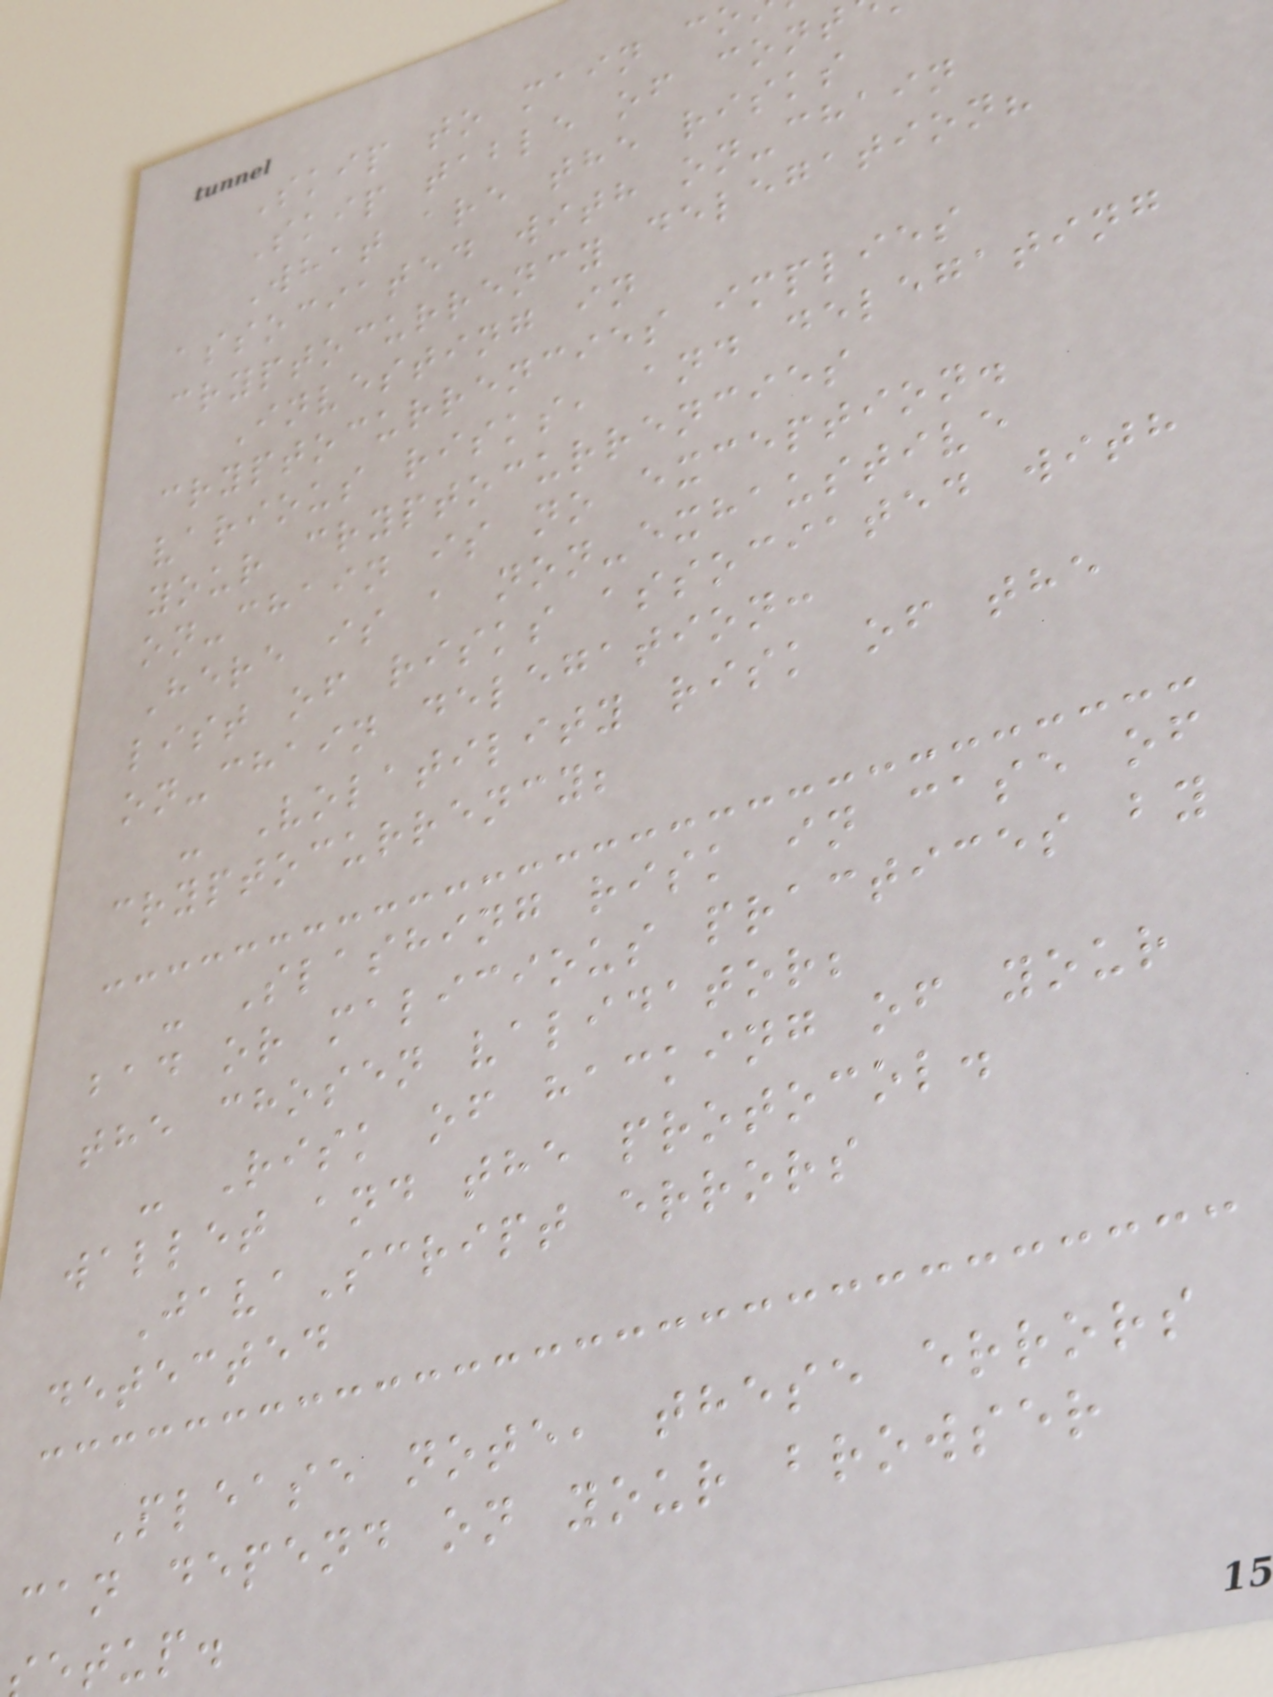Skip to main c
Skip table of cont
What are the risks
associated with on-chain
cryptocurrency delegation?
Investing in
cryptocurrencies implies
various risks, and delegating
your cryptocurrencies
on-chain is no exception.
Here is a non-exhaustive
list of risks associated with
on-chain delegation:
- Volatility risk of the
cryptocurrency;
- Slashing risk in case of
bad or malicious practices by
the chosen validator;
- Risk of hacking of your
wallet and the protocol.
JavaScript errors
detected
Please note, these errors
can depend on your browser
etup.
